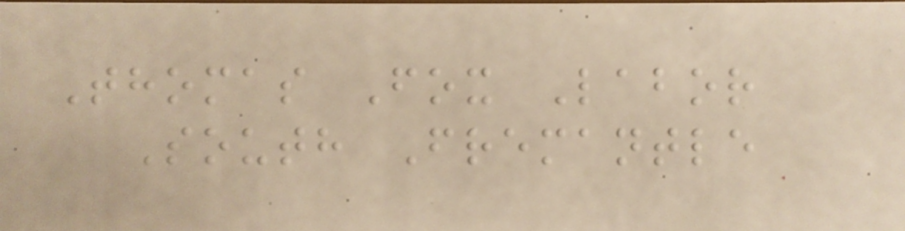Thomas Fox Labor
South Fremantle
